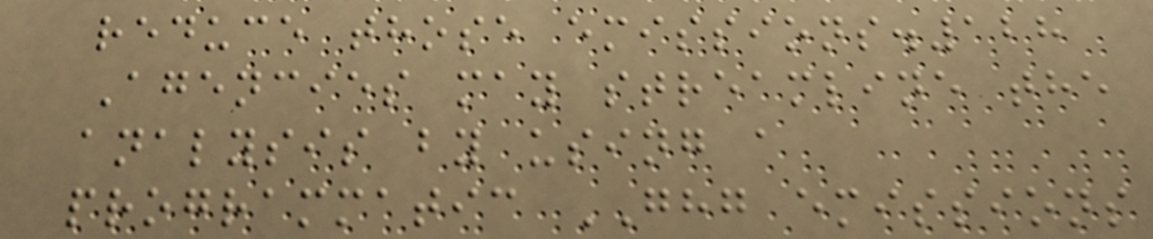reduce those emissions.128
Agencies may streamline the
analysis by using a
programmatic GHG emissions
